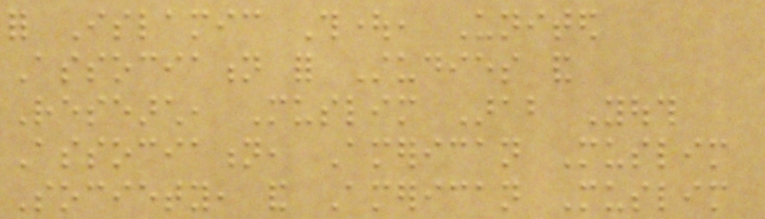for Islamic Thought, United
Association for Studies and
Research, Muslim Arab Youth
Association, American Muslim
Society, and American Muslim
